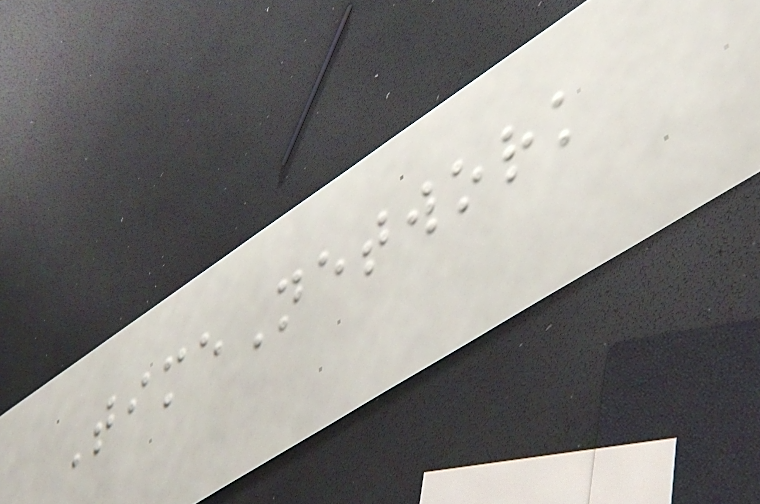TimeNetwork
